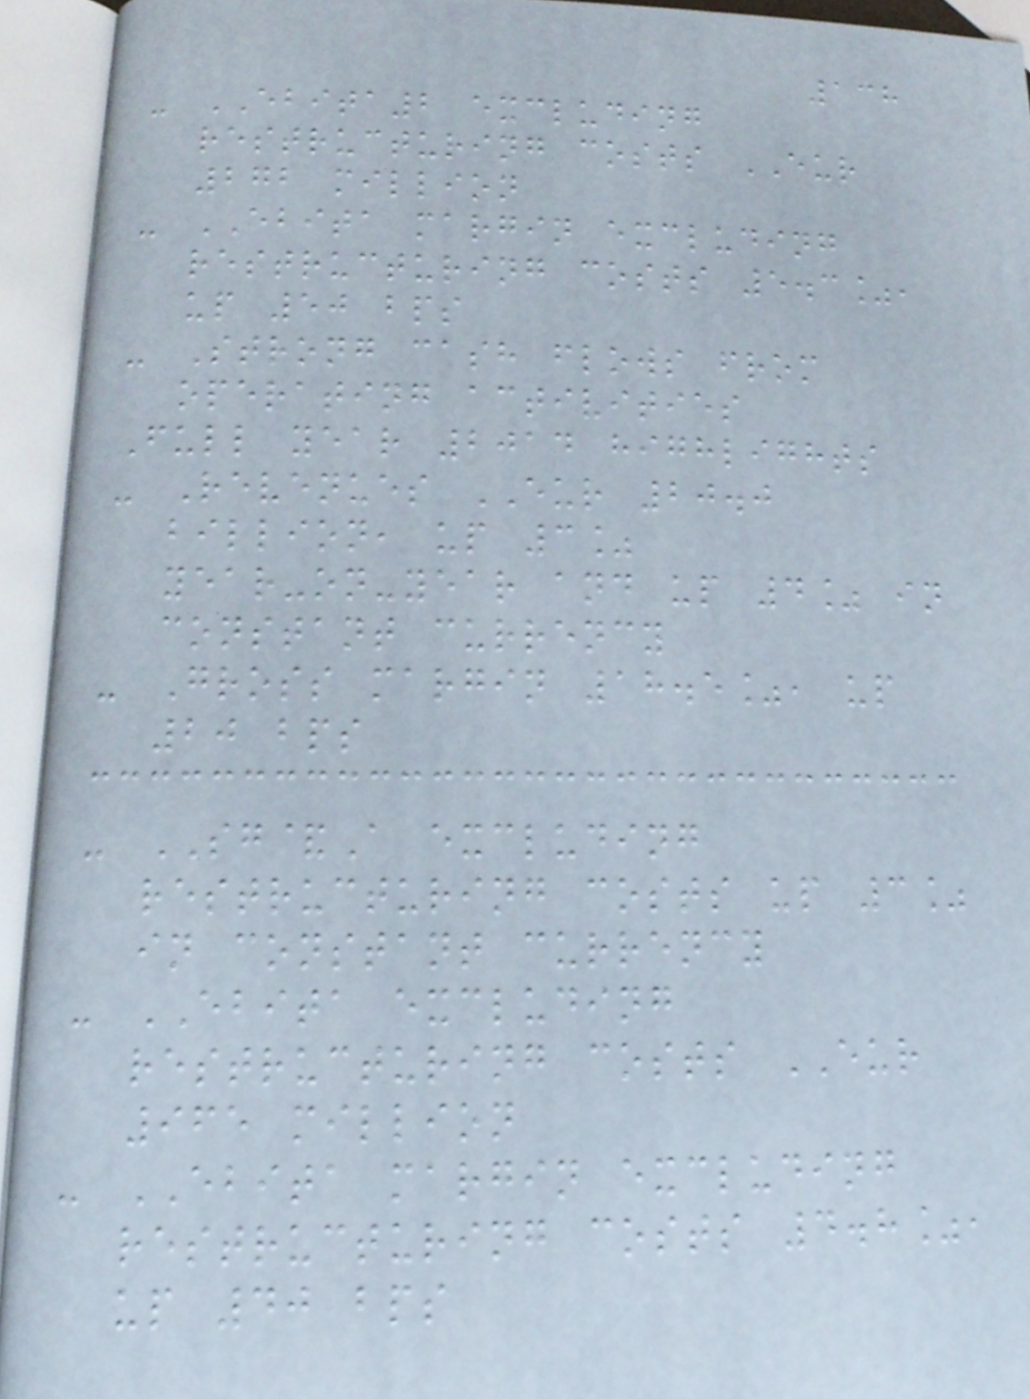138
- EBITA2 excluding
restructuring costs EUR
272 million
- EBITA margin excluding
restructuring costs 5.3%,
up 50 bps
- Strong cash flows from
operating activities
Full year 2014 highlights
- Revenues EUR 20.0
billion, up 3%
year-on-year and up 4% in
constant currency
- Gross margin 18.5%, up
20 bps
- SG&A excluding
restructuring costs up 3%
in constant currency
- EBITA excluding
restructuring costs EUR
965 million
- EBITA margin excluding
restructuring costs 4.8%,
up 40 bps
